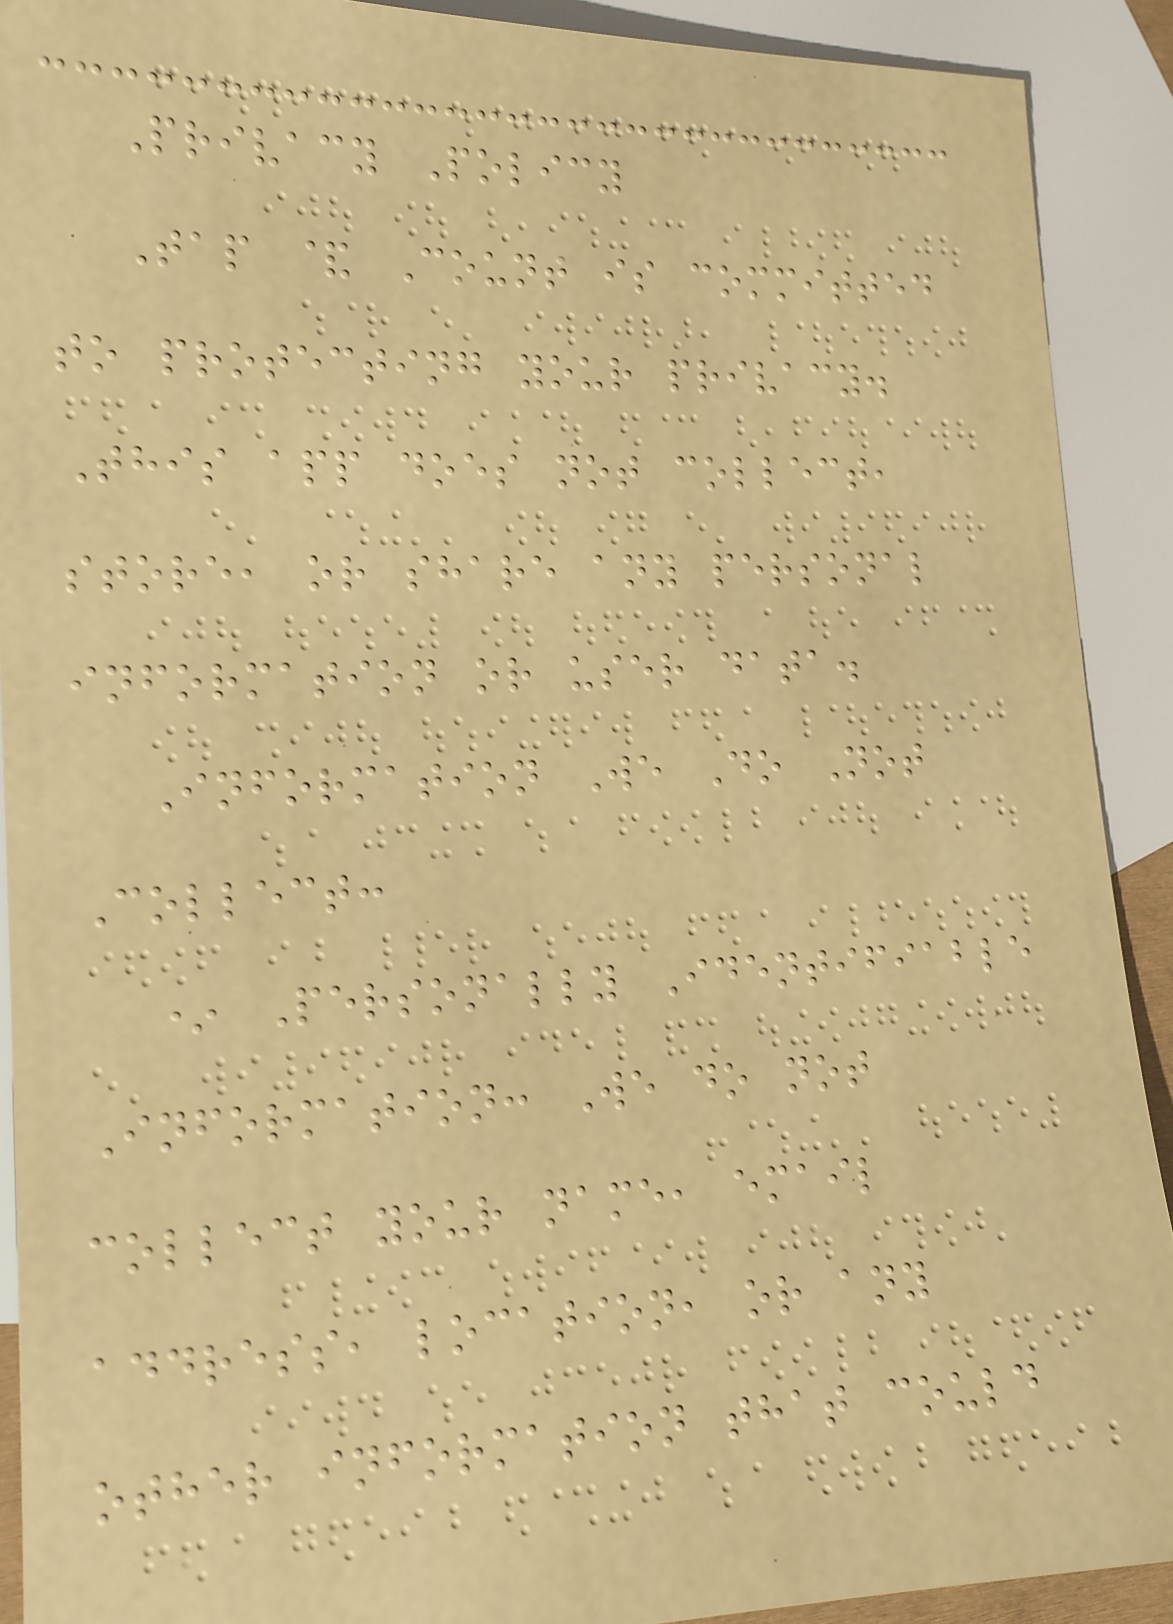Privacy Policy
Tap & Count is committed
to protecting your privacy.
This app does not collect,
store, or share any personal
information or user data.
Information We Do Not
Collect:
* Personally Identifiable
Information: We do not
collect your name, email
address, location, or any
other information that could
